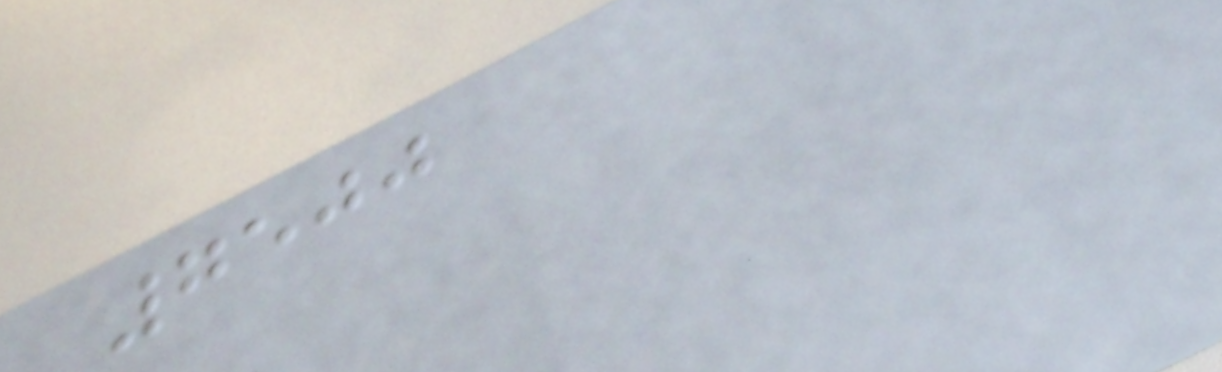7500
